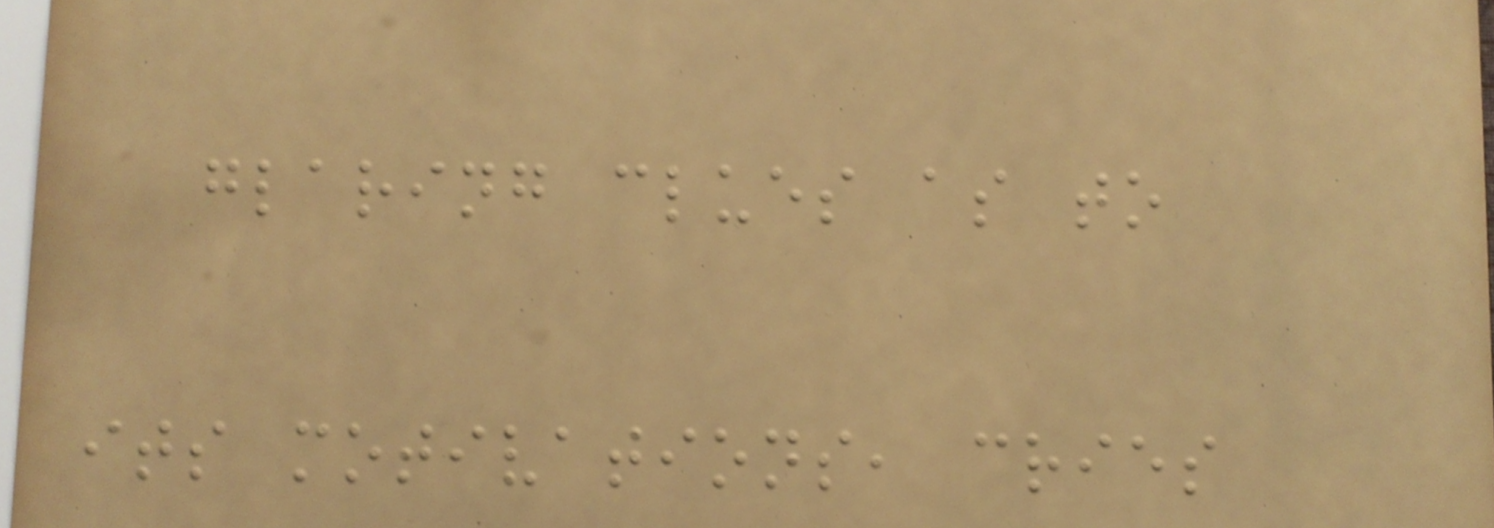glaring clues as to
its motivations, cries
